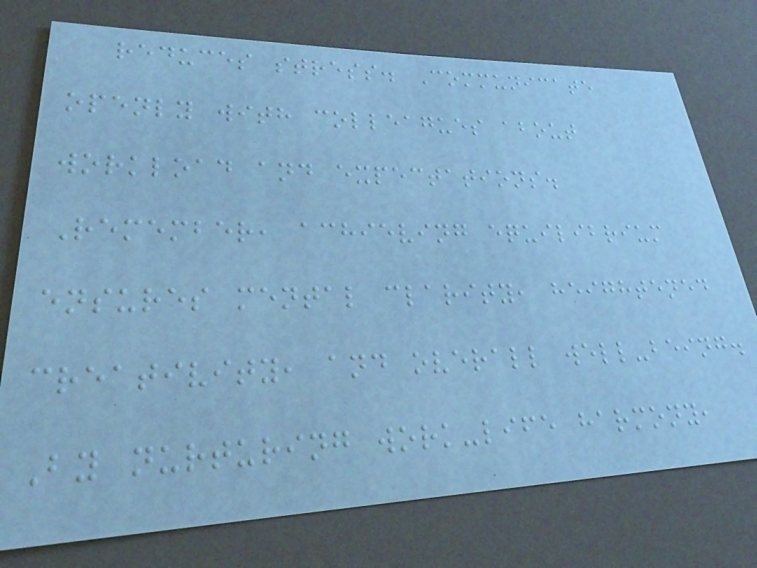reduces stress. Communicate
openly with colleagues about
workload and expectations.
Remember, achieving equilibrium
ensures mental clarity, heightened
creativity, and overall well-being.
By nurturing work-life harmony,
